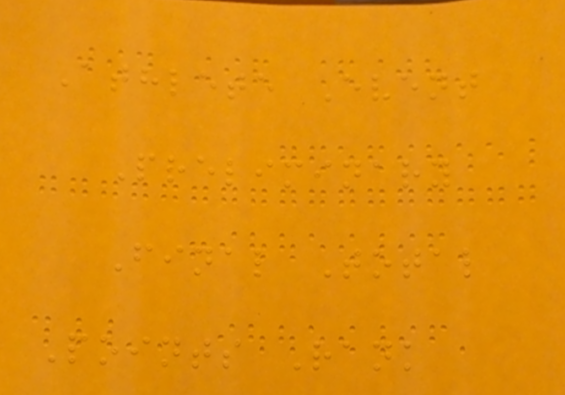Athlete Event
Preliminary
Final Total
Points Rank
